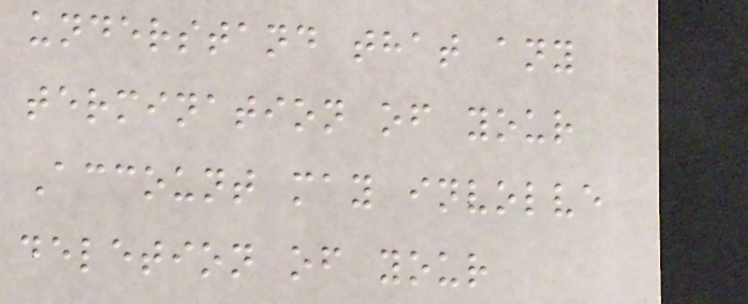understand that any
termination of your
Account may involve
deletion of your
